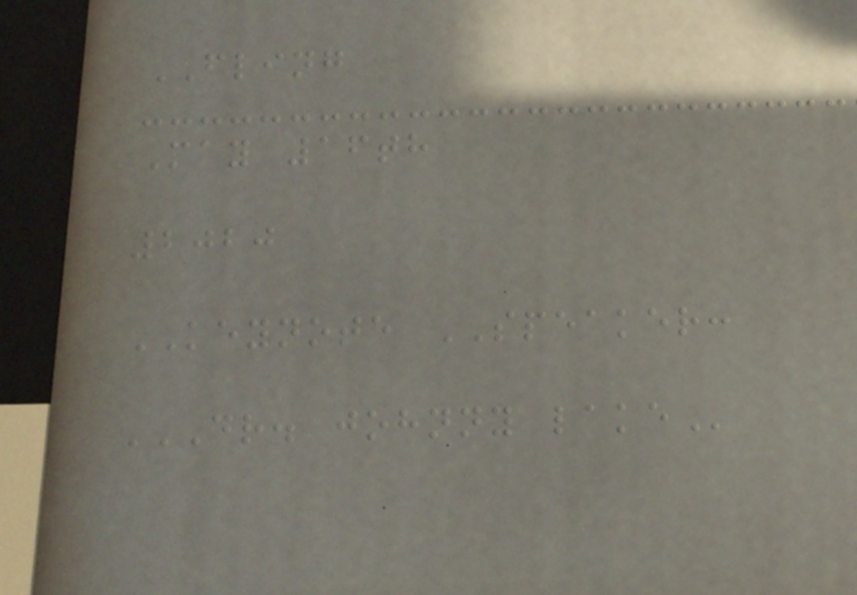FLING
May 16th
2020
KEYNOTE SPEAKER:
DR. JOHNNY LAKE
